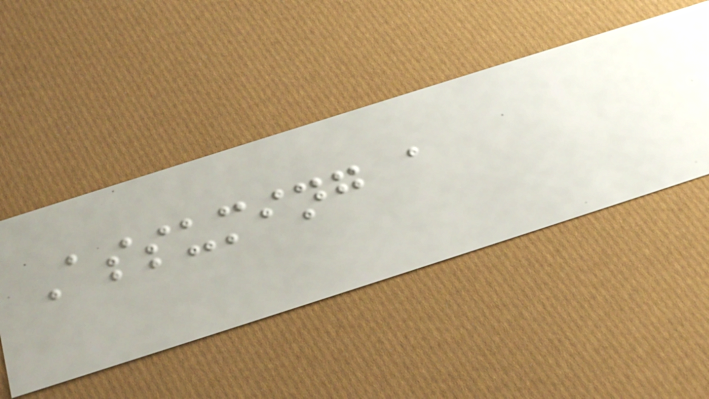Assuming a
